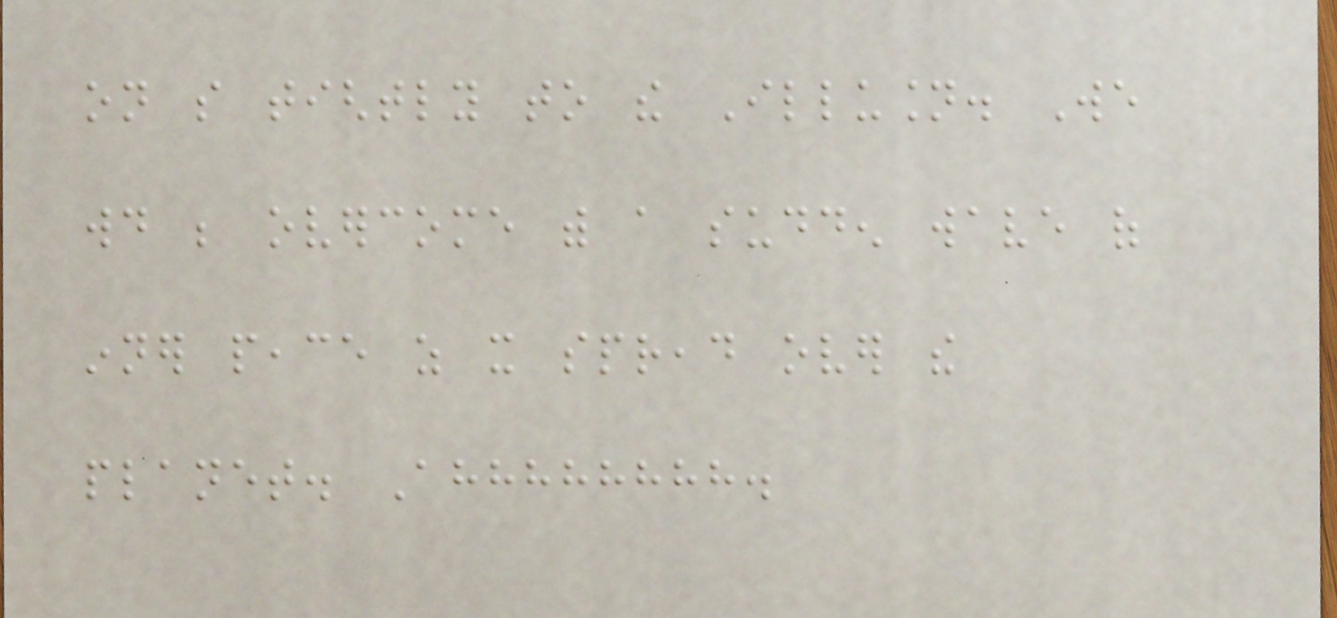on so tightly to the Illusion. We
would be overcome with a sudden wave of
inner peace as it spread over the
planet. Ahhhhhhhh.
